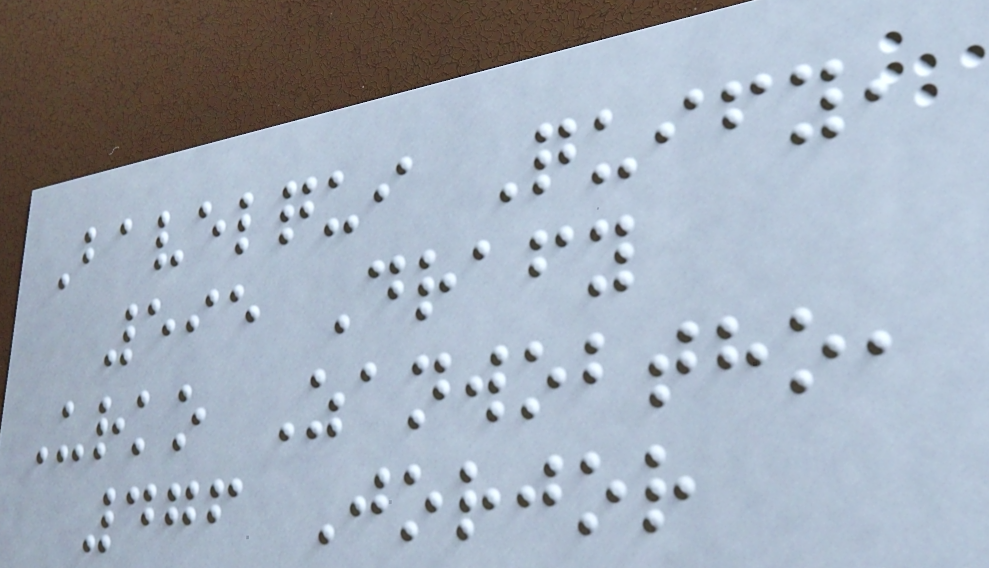Bavelqui Quify,
595 Drafy
Urko Zanwobtho,
476 Jorjor
